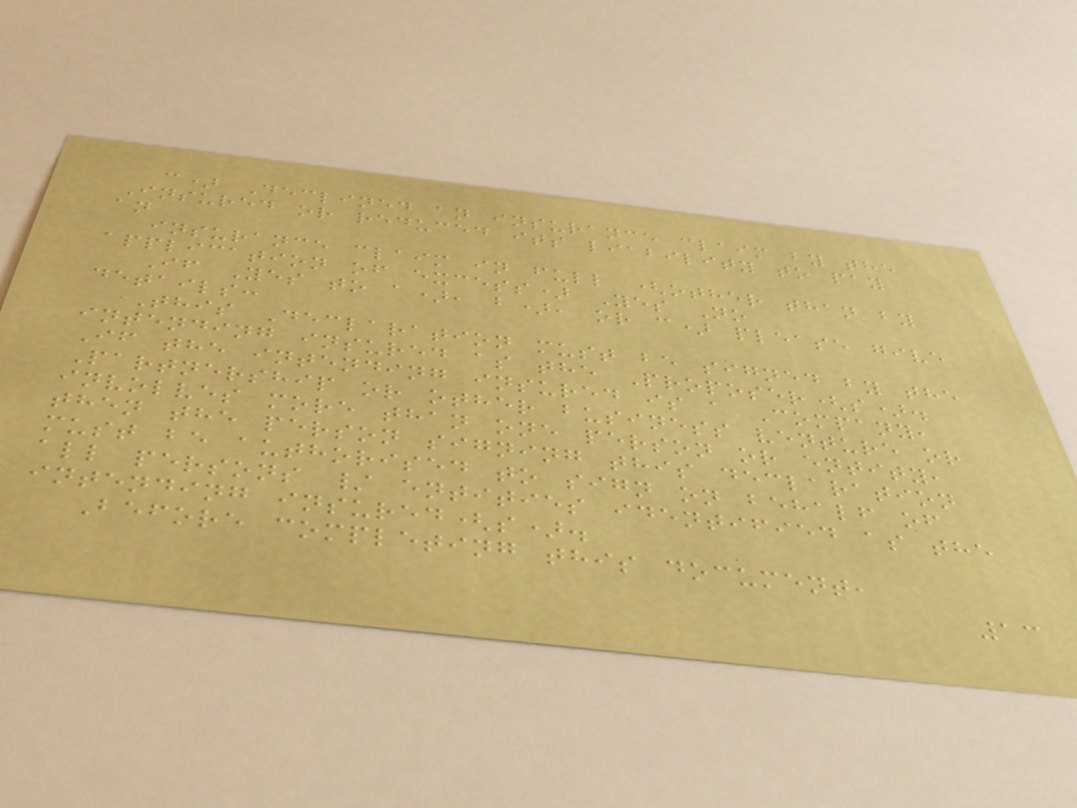c) Declined an insurance claim by the
Insured or reduced its liability to pay
an
insurance claim in full (other than by
application of excess) Yes No
If Yes to a), b), or c) please give
details:
This Declaration must be signed by the
intending insured as the Proposer(s).
If the intending insured is a Company,
Partnership or other business venture or
involves more than one person or entity,
then the person signing this declaration
must be authorised to sign on behalf of
all persons / entities identified as the
intending insured(s).
Before completing this document,
13
